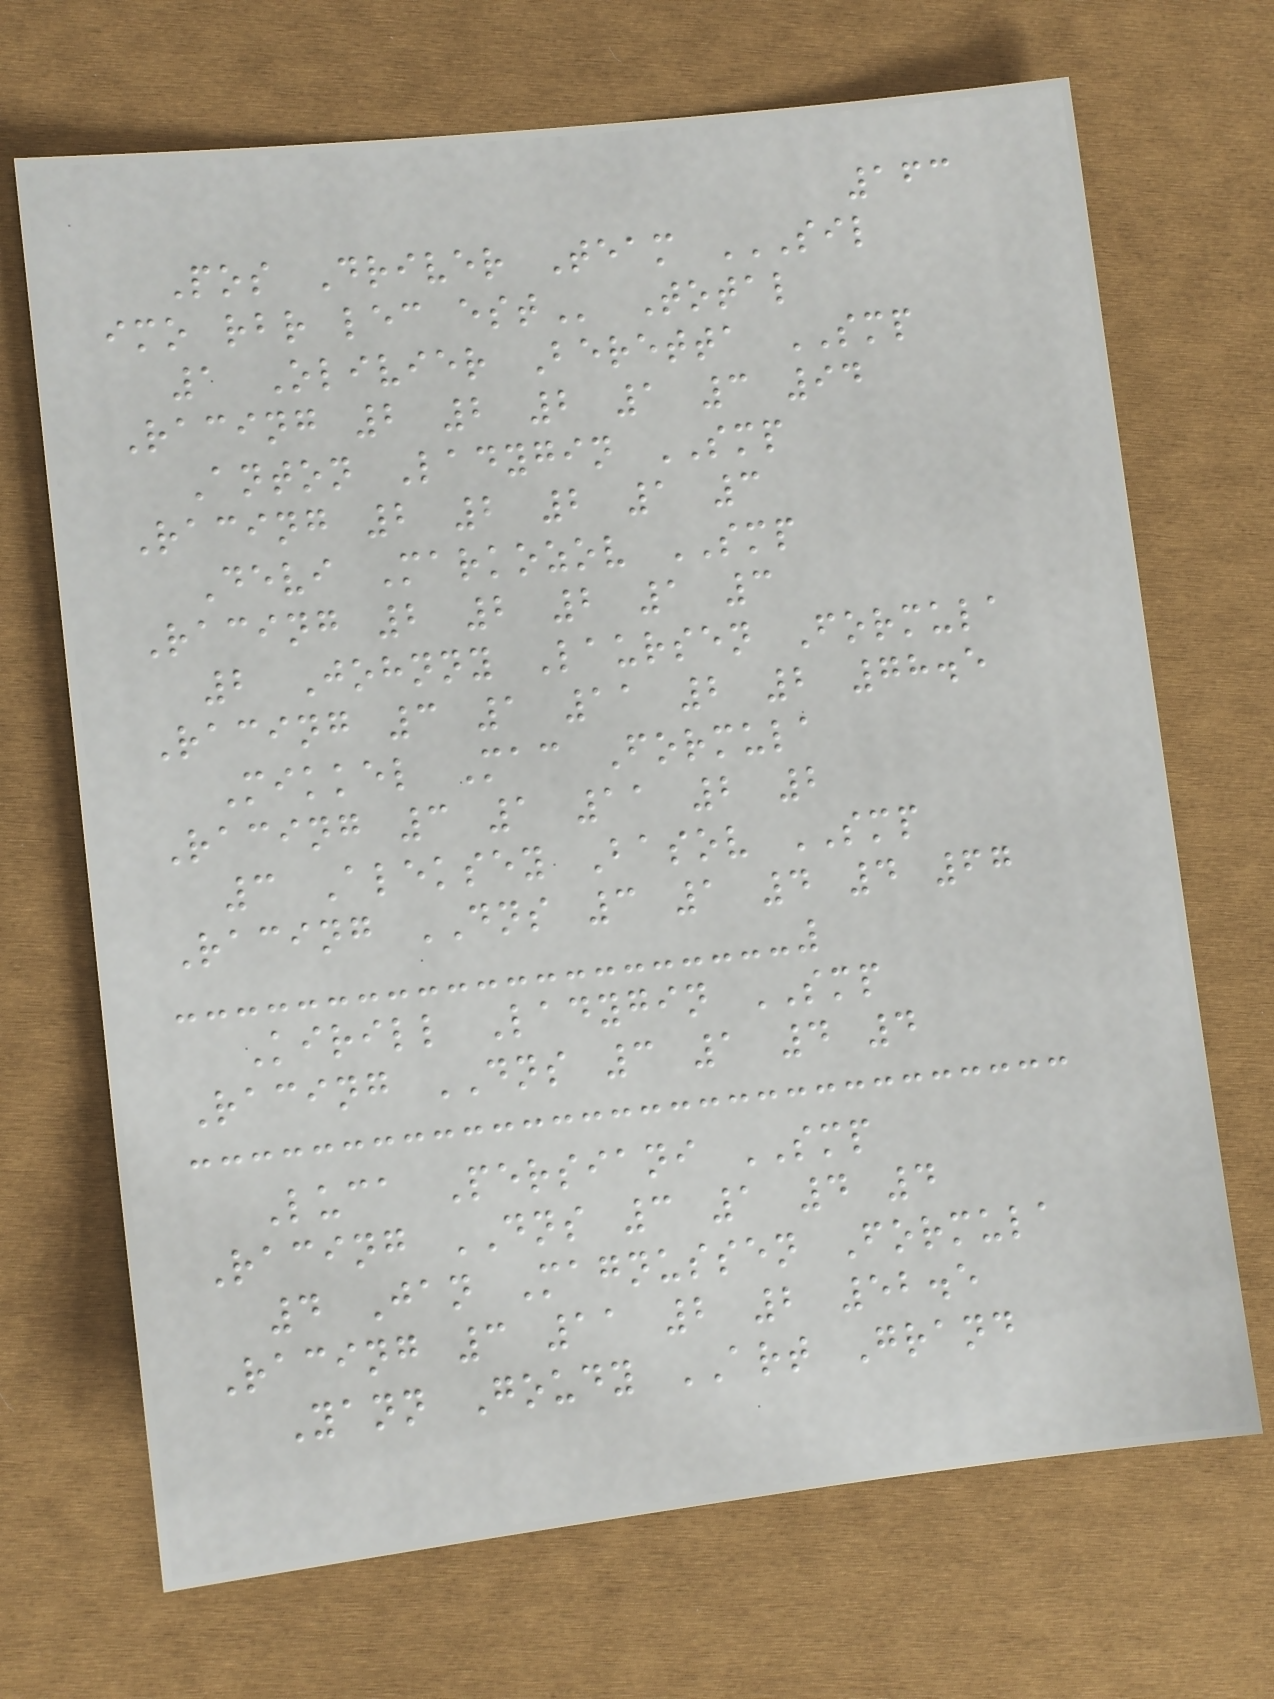163
Pos Driver Team SIL
IMO RBR LEC EST Total
1 Olivier Beretta SMP
Racing 2 2 2 1 3 94
Anton Ladygin SMP
Racing 2 2 2 1 3
Devi Markozov SMP
Racing 2 2 2 1 3
2 Johnny Laursen Formula
Racing 3 1 11 2 2 78.5
Mikkel Mac Formula
Racing 3 1 11 2 2
3 Aleksey Basov SMP
Racing DNS 3 1 4 4 67
Kirill Ladygin SMP
Racing DNS 3 1 4 4
Luca Persiani SMP
Racing DNS 3 1 4 4
4 Jan Magnussen Formula
Racing 3 11 2 2 52.5
Yann Goudy ART Grand
